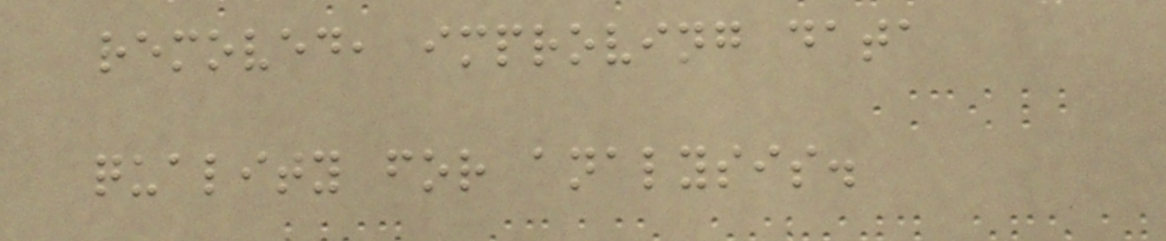removed, improving data
quality for analysis.
